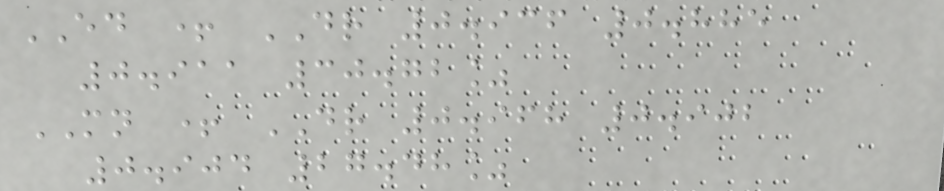ED + DR 0.936 0.885
0.911 30.72%
MN + DR 0.968 0.902
0.904 27.48%
